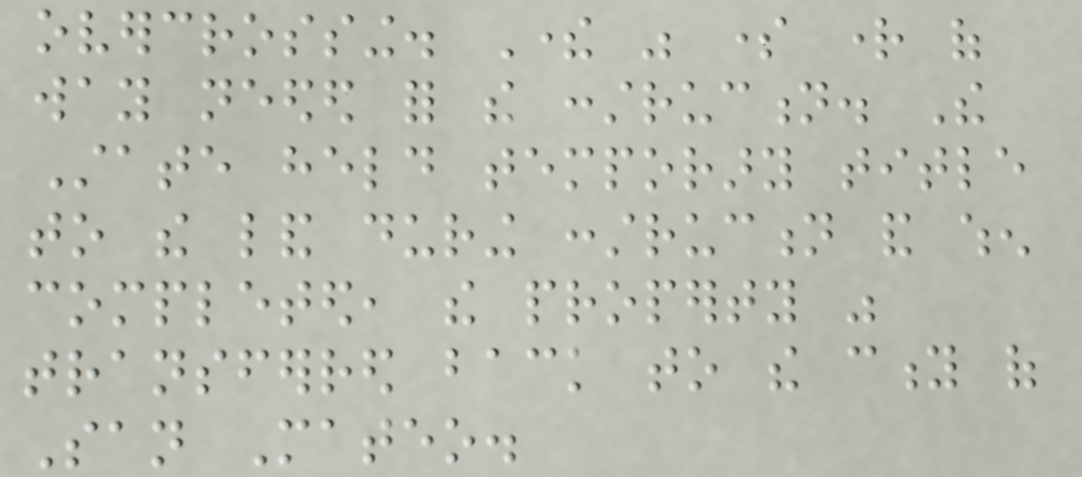overcrossing. There was some right of
way needed for the construction. The
State held temporary title
to the land during construction and when
completed, the property was
transferred back to the city of
San Mateo.
